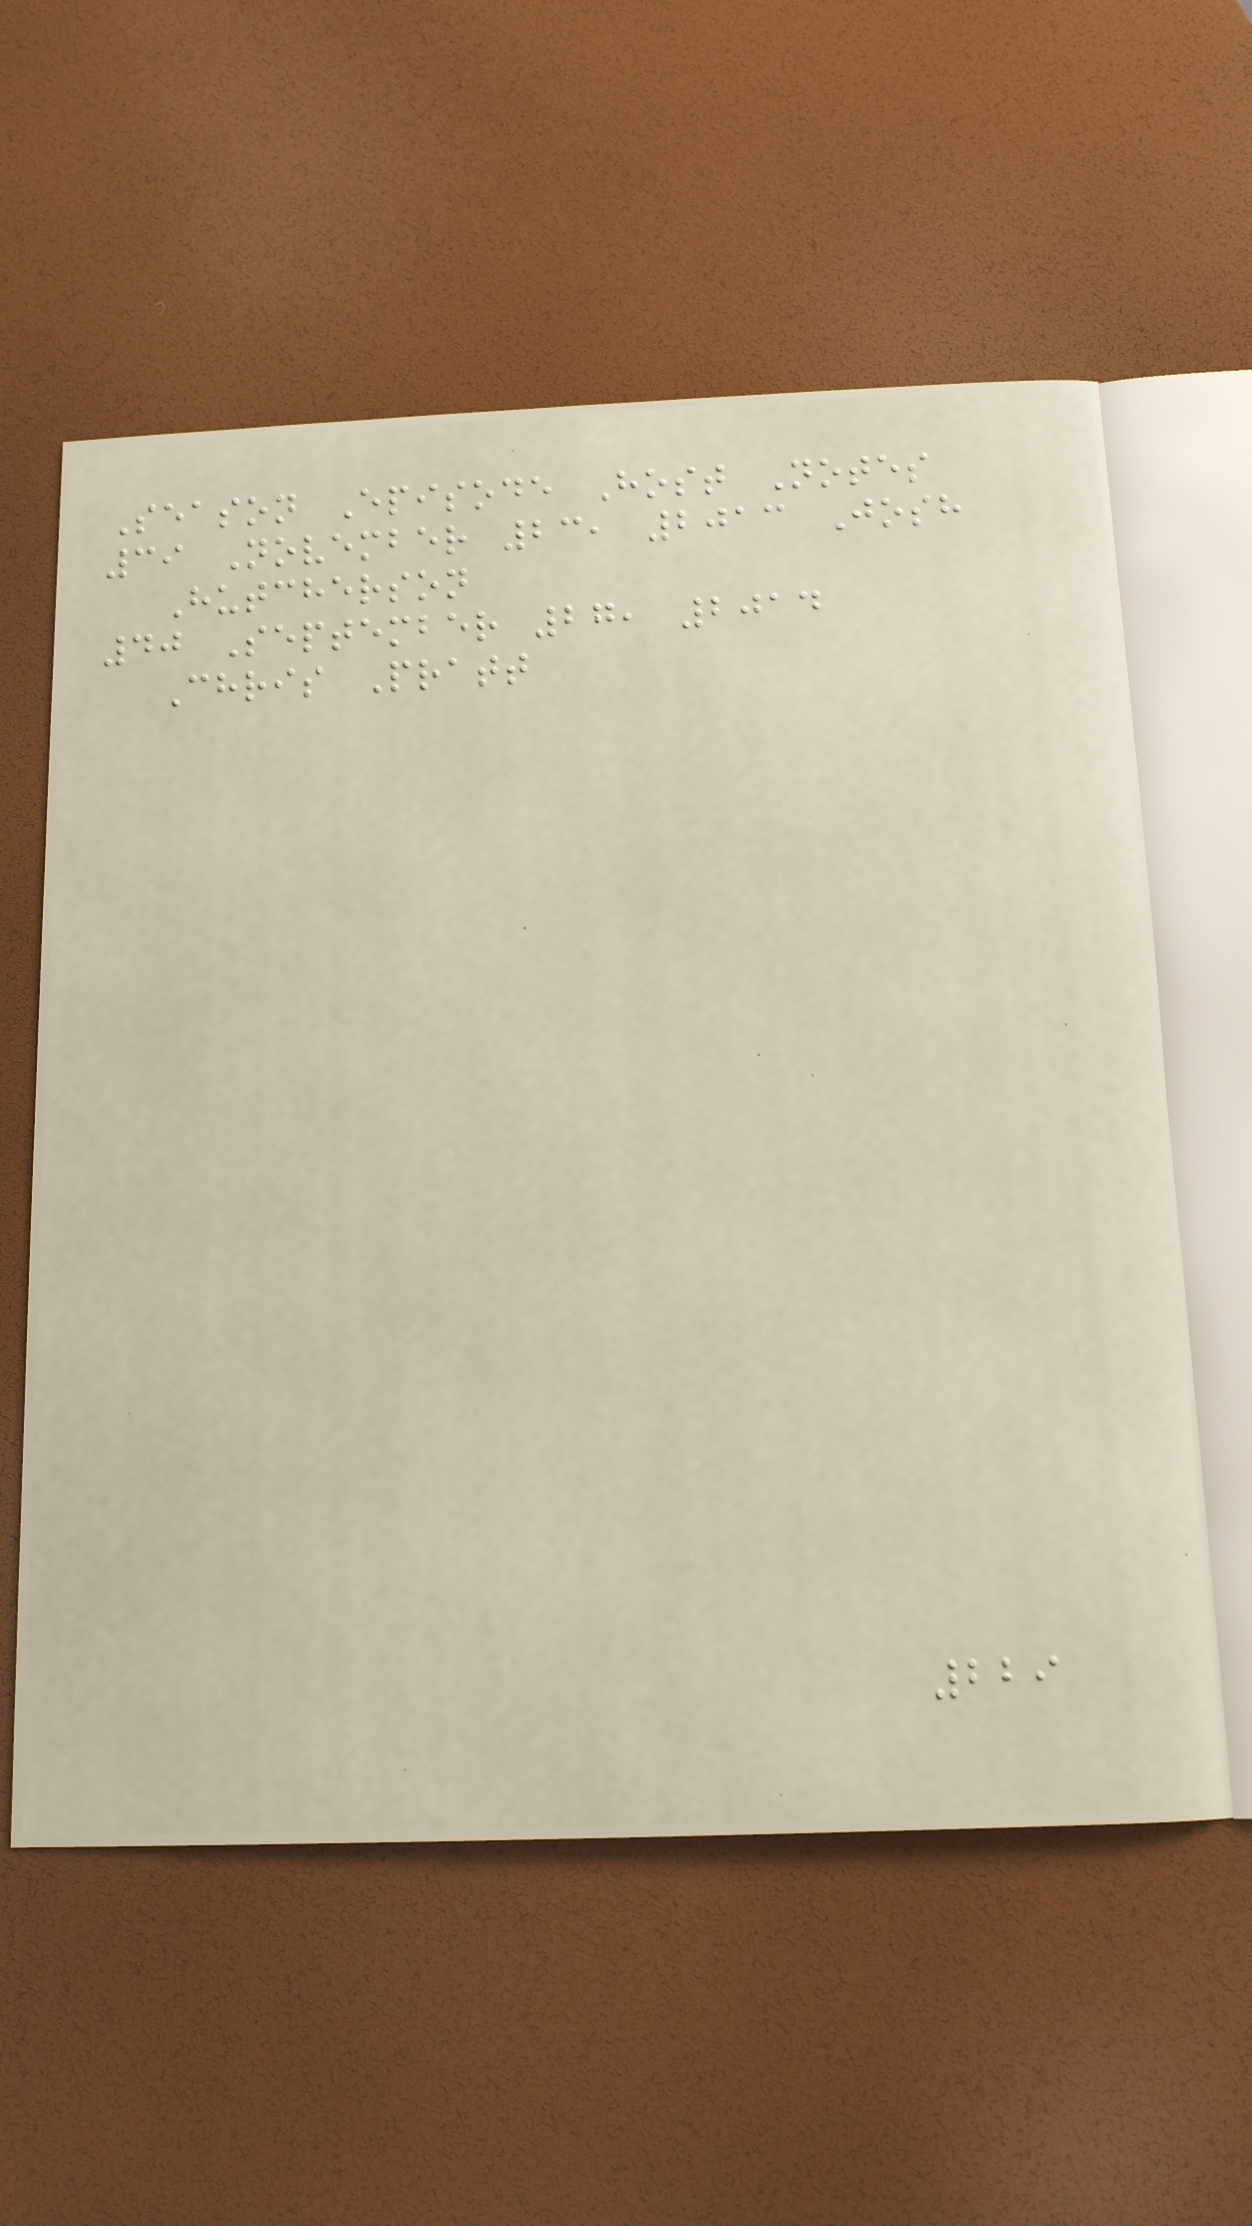Season Episode Host Notes
39 November 23, 2013 Josh
Hutcherson
40 September 27, 2014
Chris Pratt
229
